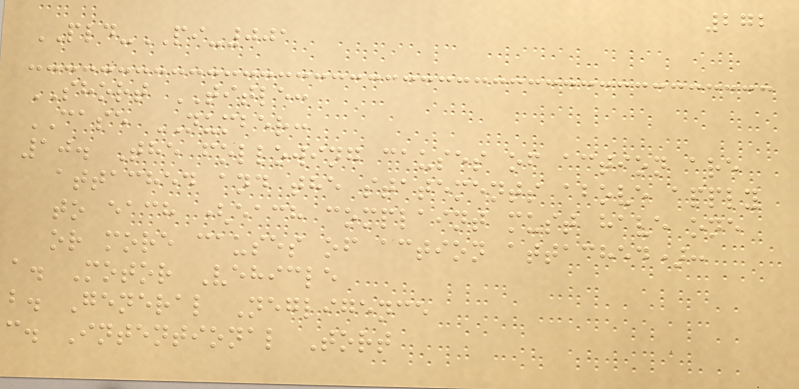272
PLD-PI-001
SHORT TITLE:
CASE NUMBER:
10. The following causes of action are
attached and the statements above apply
to each (each complaint must have one
or more causes of action attached):
a. Motor Vehicle
b. General Negligence
c. Intentional Tort
